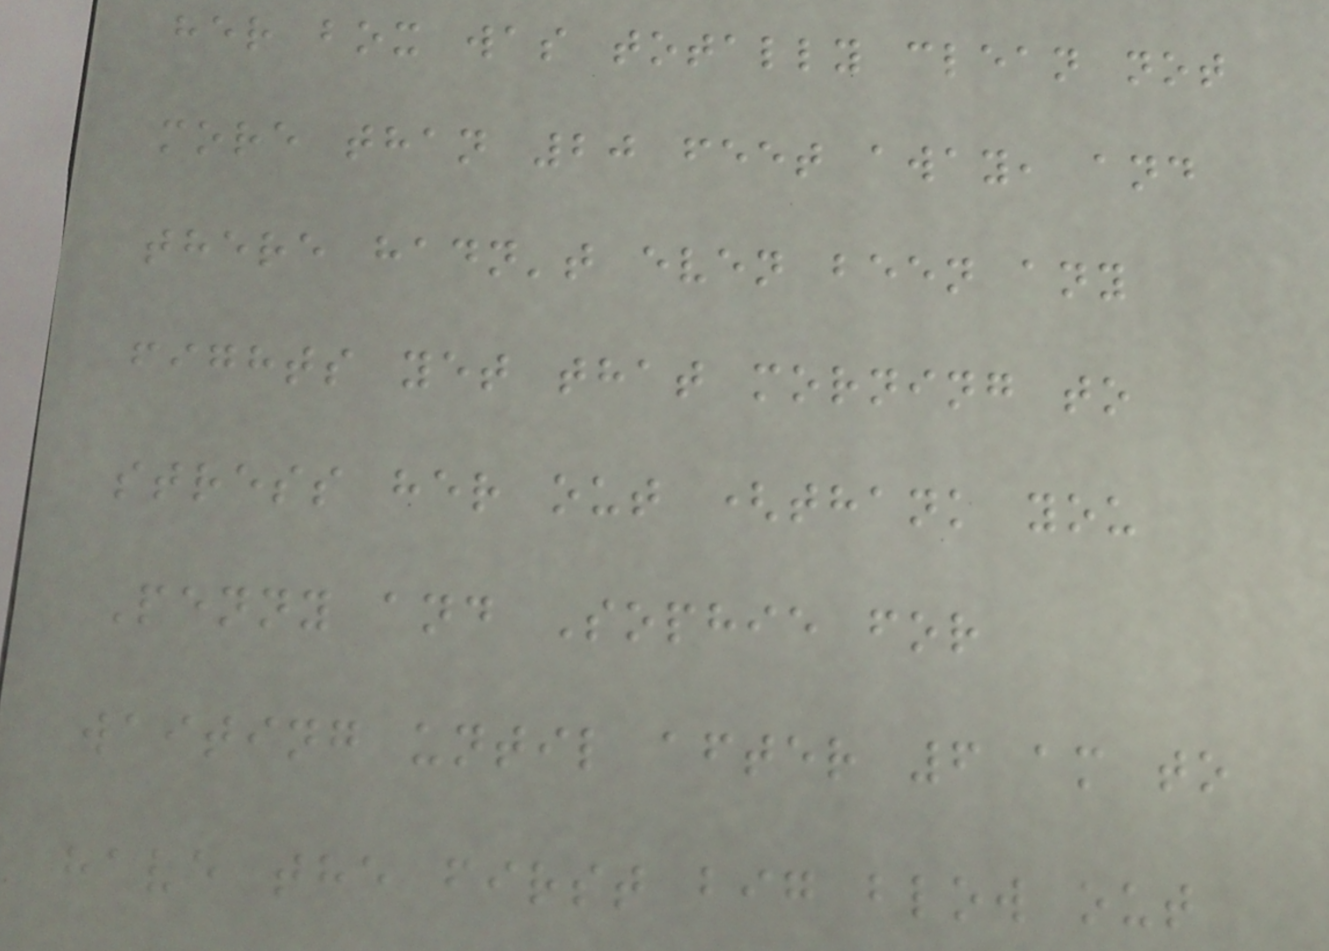her box was totally clean not
more than 20 feet away, and
there hadn't even been any
fights yet that morning to
stress her out (thank you
Penny and Sophie for
waiting until after 6 am to
have the first big blow out
